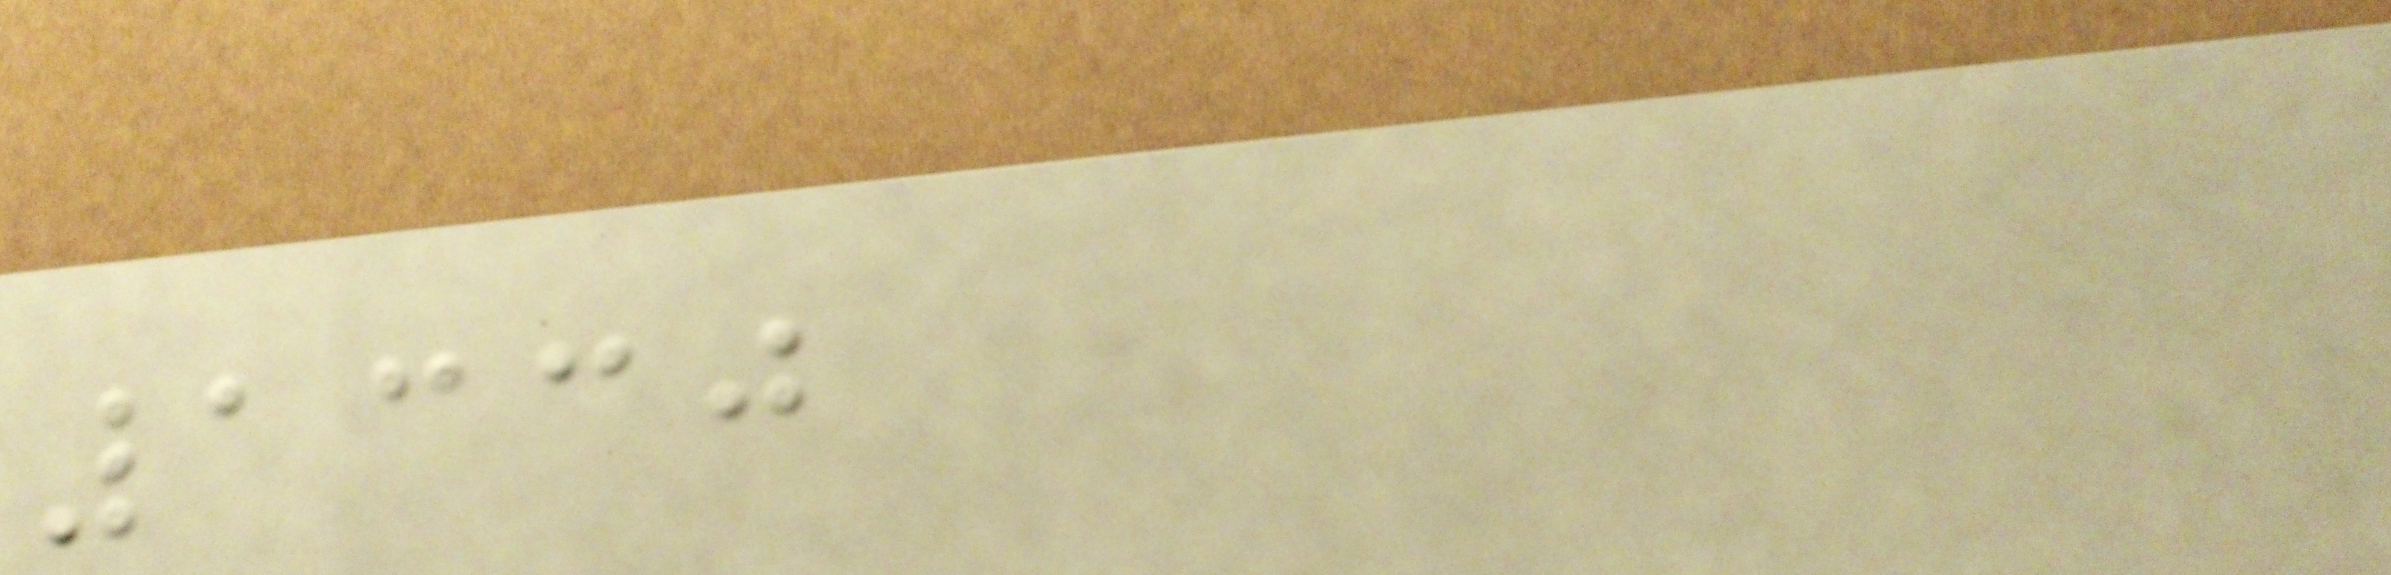1330
